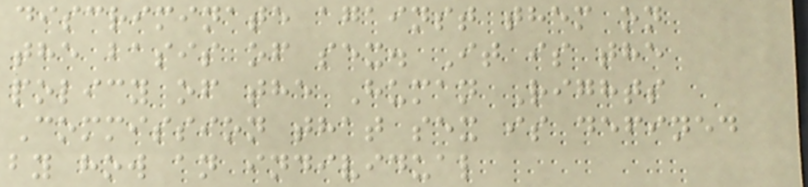discriminate against them on
the basis of sex. It is the
policy of the Human Rights
Commission that sex is defined
by how an individual
